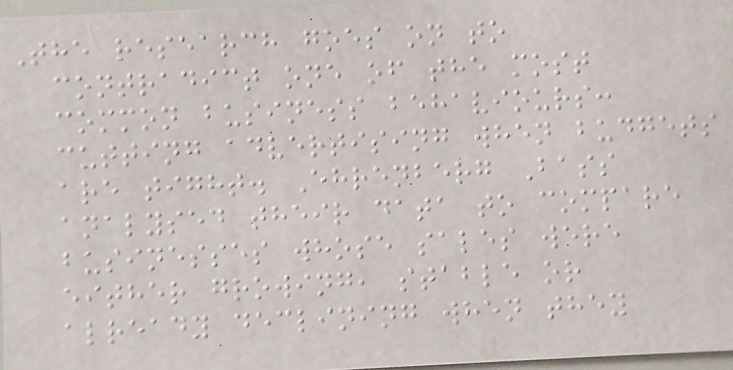The research goes on to
contradict one of the most
common business behaviours:
cutting advertising when budgets
are tight. Ehrenberg Bass
analysed their data to compare
businesses whose sales were
either growing, stable or
already declining when they
